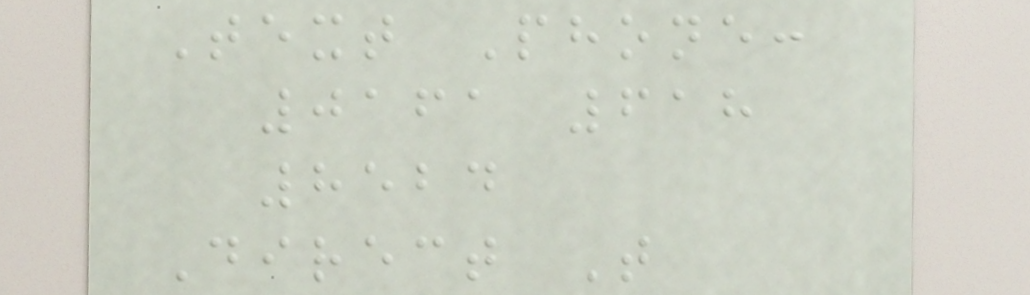Text Phone:
0161 618
8524
Direct T
